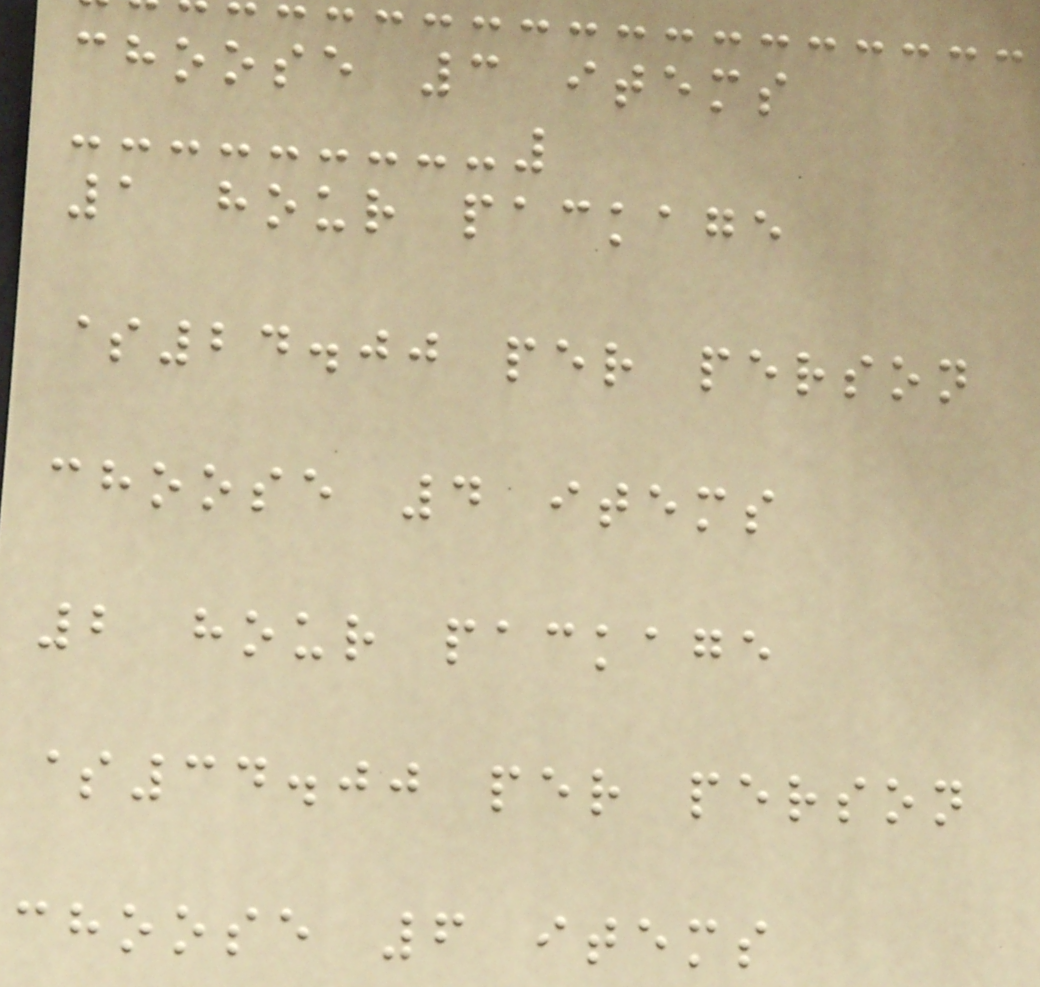choose 3 items
1 hour package
$24.00 per person
choose 4 items
2 hour package
$34.00 per person
choose 6 items
